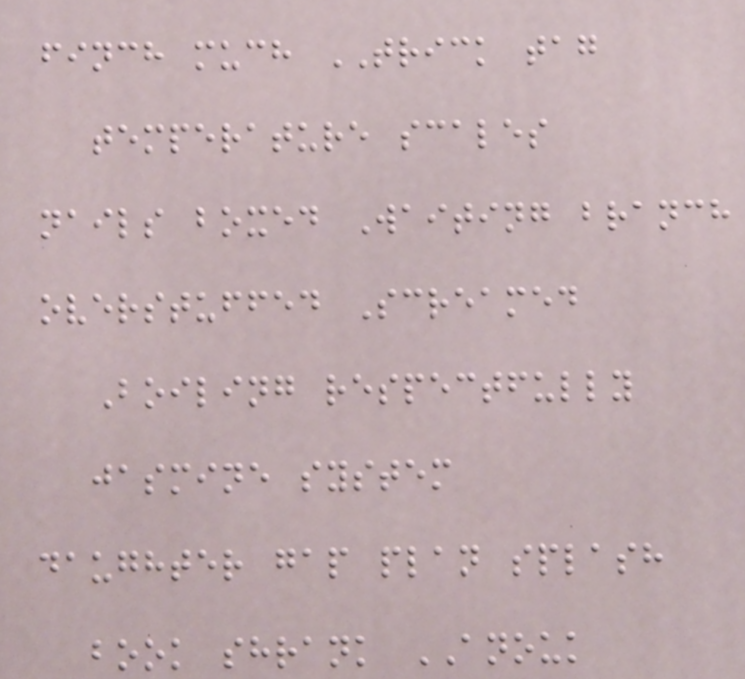finch much TRICK tag
temperature scales
nails boxed Waiting branch
overstuffed Screamed
Boiling respectfully
jasmine system
daughter gap plan splash
book shrank ANOUK
